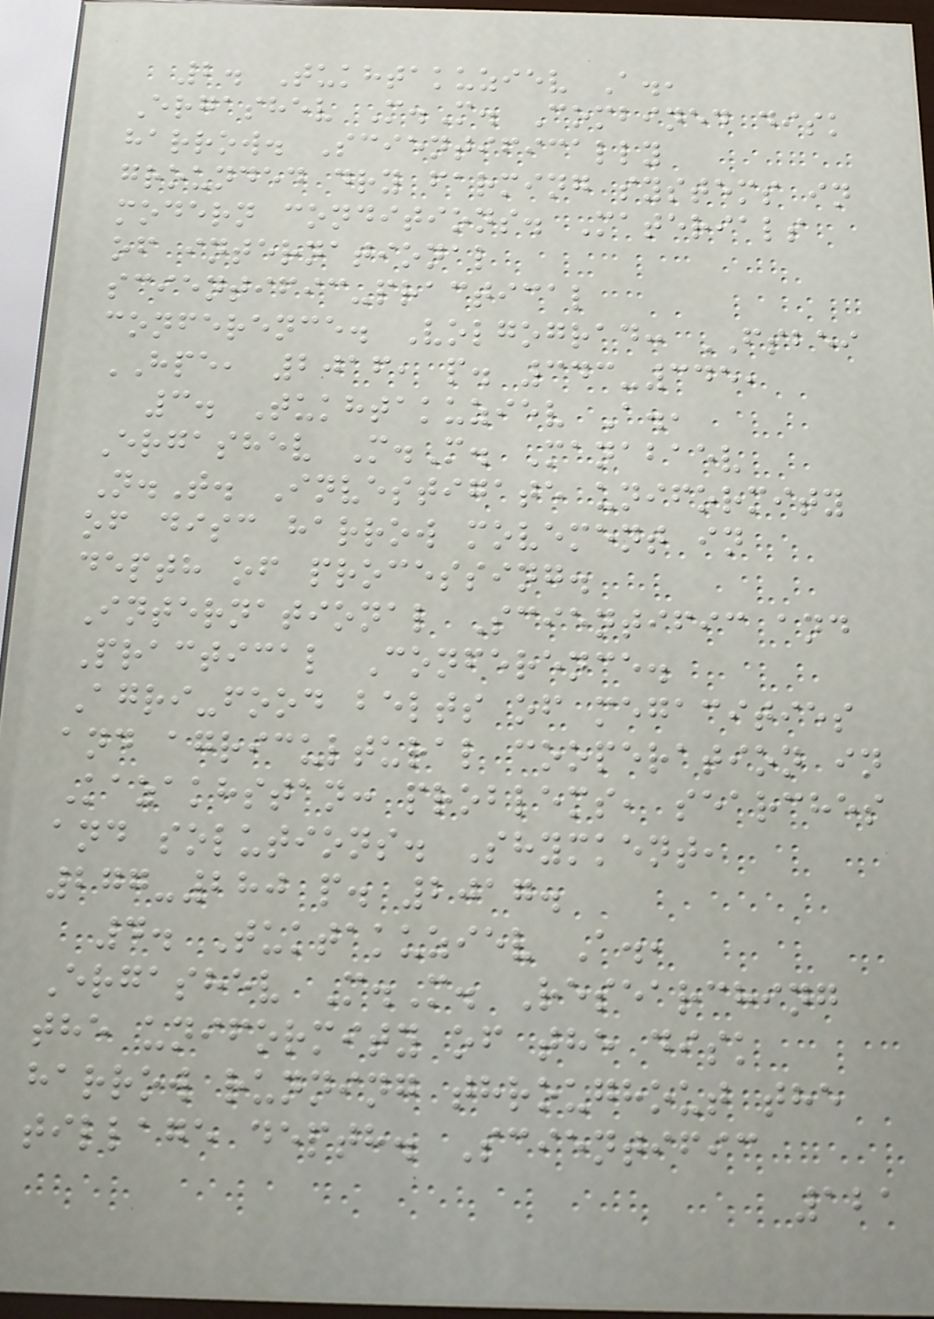2. Tukhtakuziev A.,
Ergashev M.M. Combined disk
harrow. Scientifically
grounded dry farming systems in
modern conditions. Materials
of international
scientific-practical
conference. Volgograd: FSBEI
HPE, 2016, p. 343-345,
3. Tukhtakuziev A.,
Ergashev M.M. Manabaev
N.T. Investigate uniformity
of disc harrow movement in
depth of processing.
International Scientific and
Practical Conference.
Agri-food belts of megacities
and agricultural cooperation in
Kazakhstan: problems, searches
and solutions. Shymkent,
277-280 p. 2017.
4. Tuktakuziev A.,
Ergashev M.M. Researching
the uniformity of the disk
harrow running throughout the
tillage depth. Scientific
121
